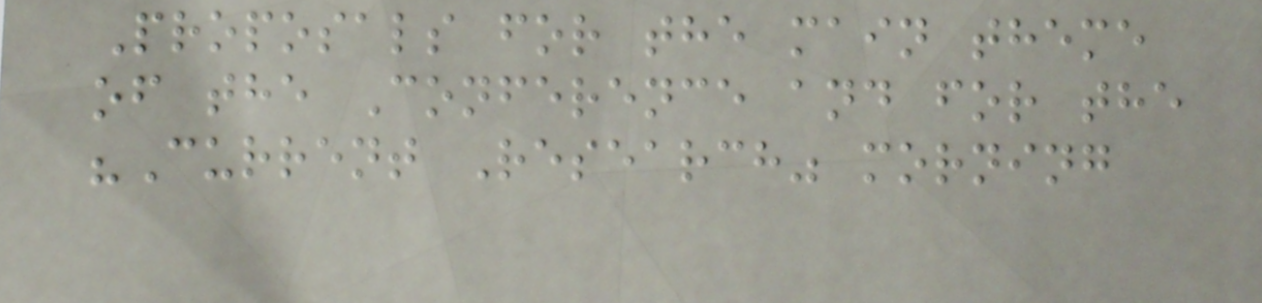Proposals for the main theme
of the Conference and for the
"Current Research" morning
